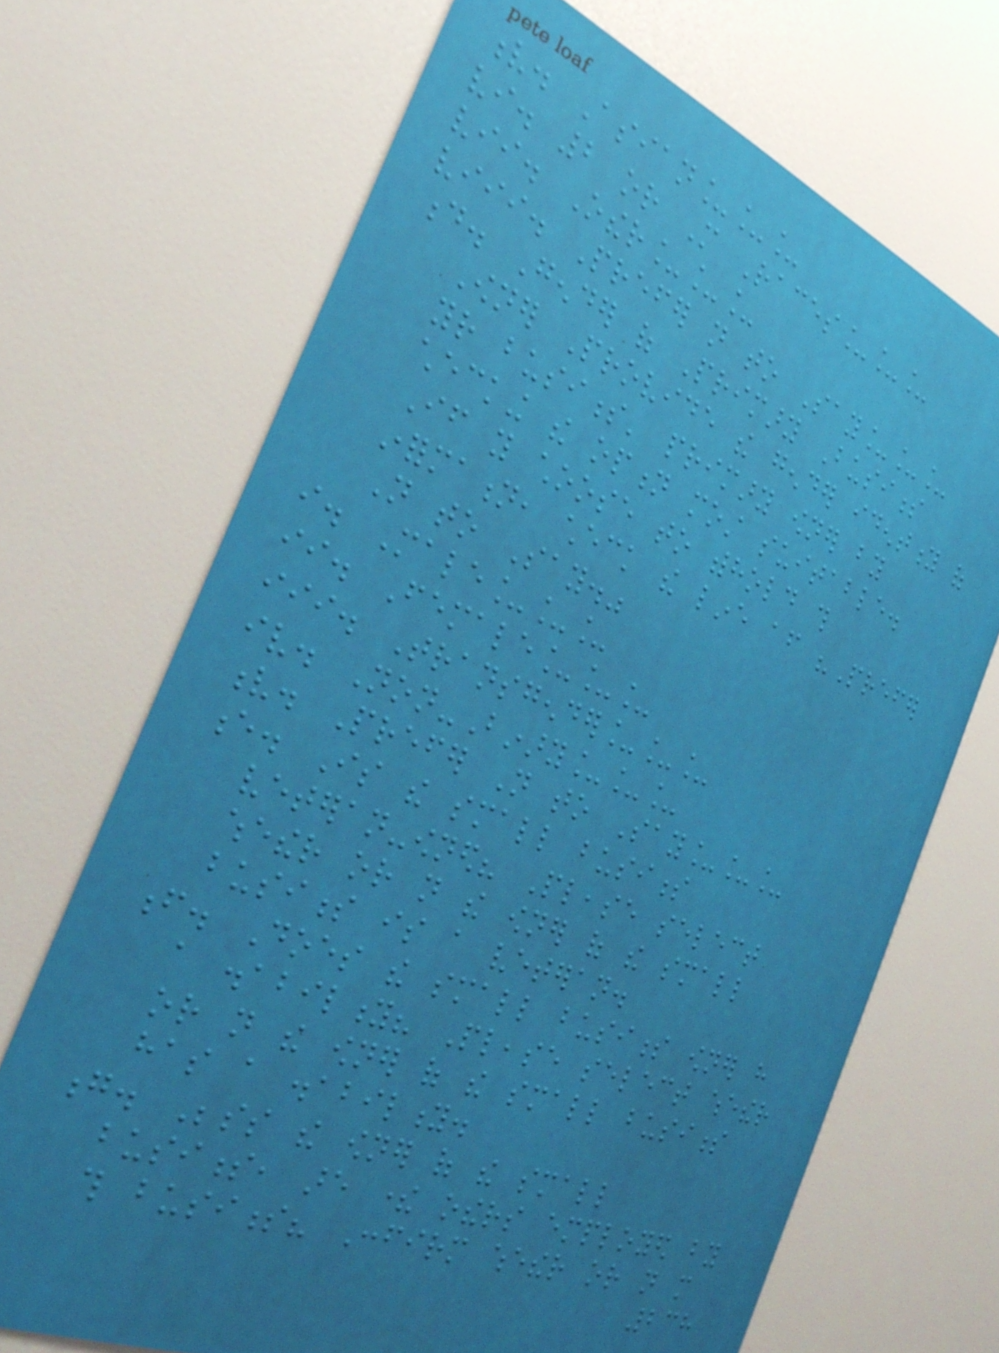v. Asian___
vi. 2 or More Races___
vii. Other___
viii. Prefer not to Say___
d. Gender of Primary Business
Owner Provide the gender identity of
your business' primary owner by
checking the option most suitable.
If you choose to withhold this
information, check the line after "Prefer
Not to Say."
i. Male___
ii. Female___
iii. Transgender___
iv. Non-Binary___
v. Prefer Not to Say___
e. Is the small business
veteran-owned? Please select
whether or not the owner of the small
business is a veteran.
f. Does the small business owner have
a disability? Please select whether
or not the owner of the small business
has a disability.
g. Besides the owner of the small
business, are there others employed by
this business? Confirm whether or not more
238
